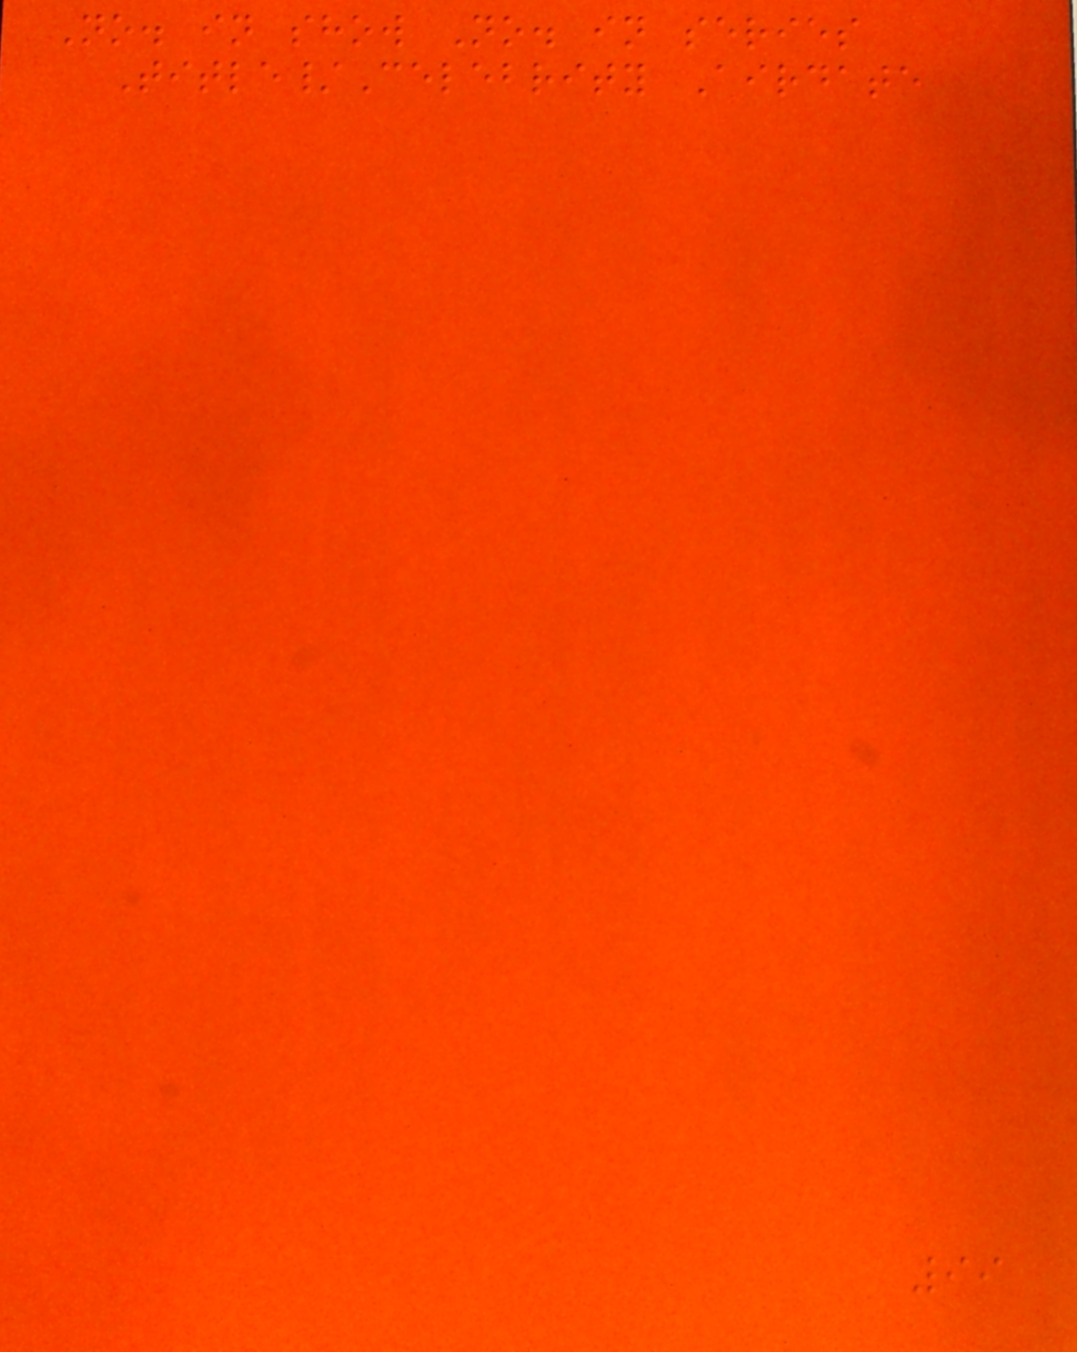No. in show No. in series
Title/Celebrity Airdate
99
